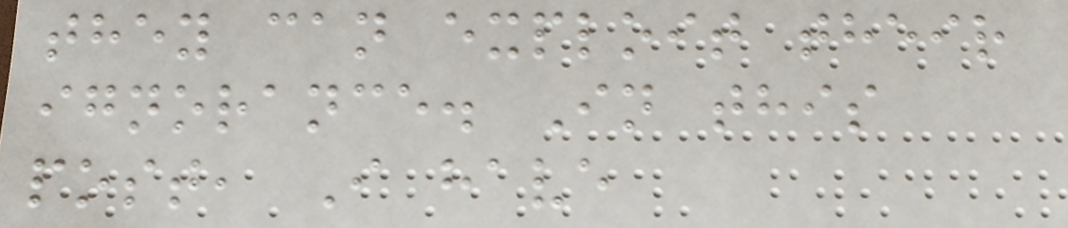they can exploit their
ignorance. In this
post, I have
